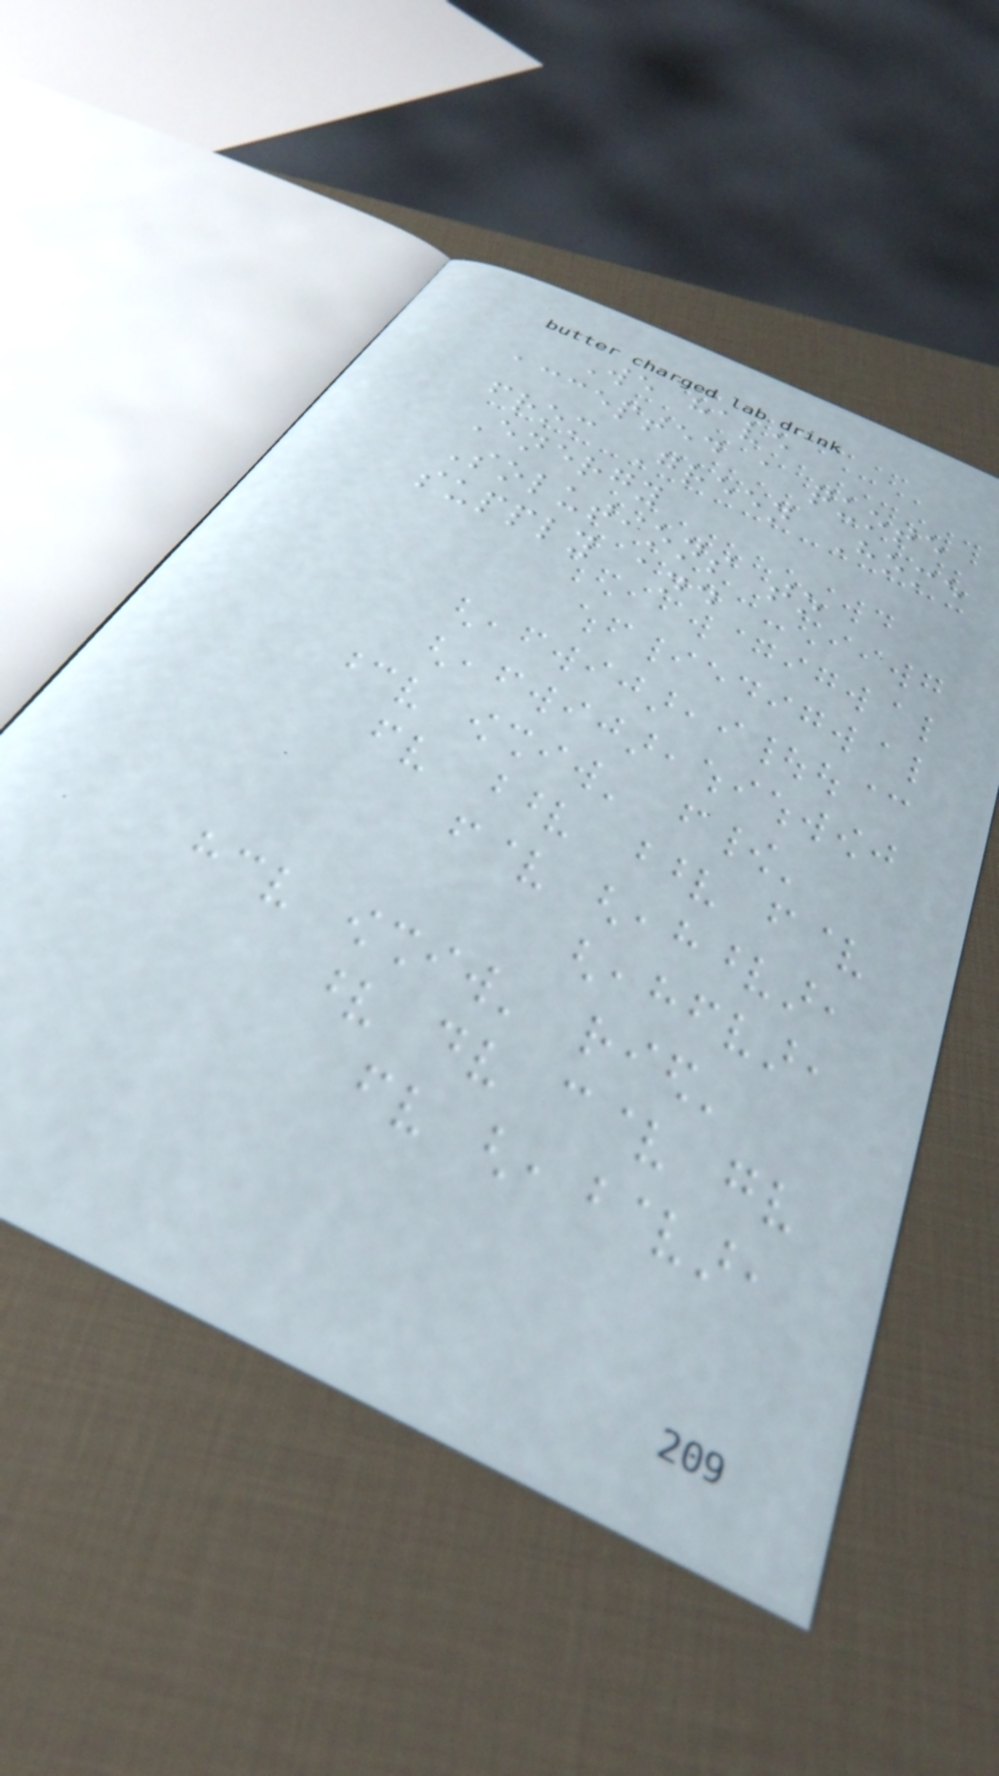We have
accepted a quote
from Green Home
Energy
Solutions to
supply and
